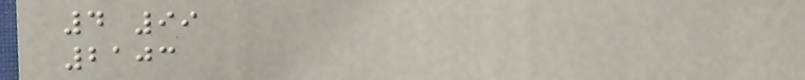4 99
2103
